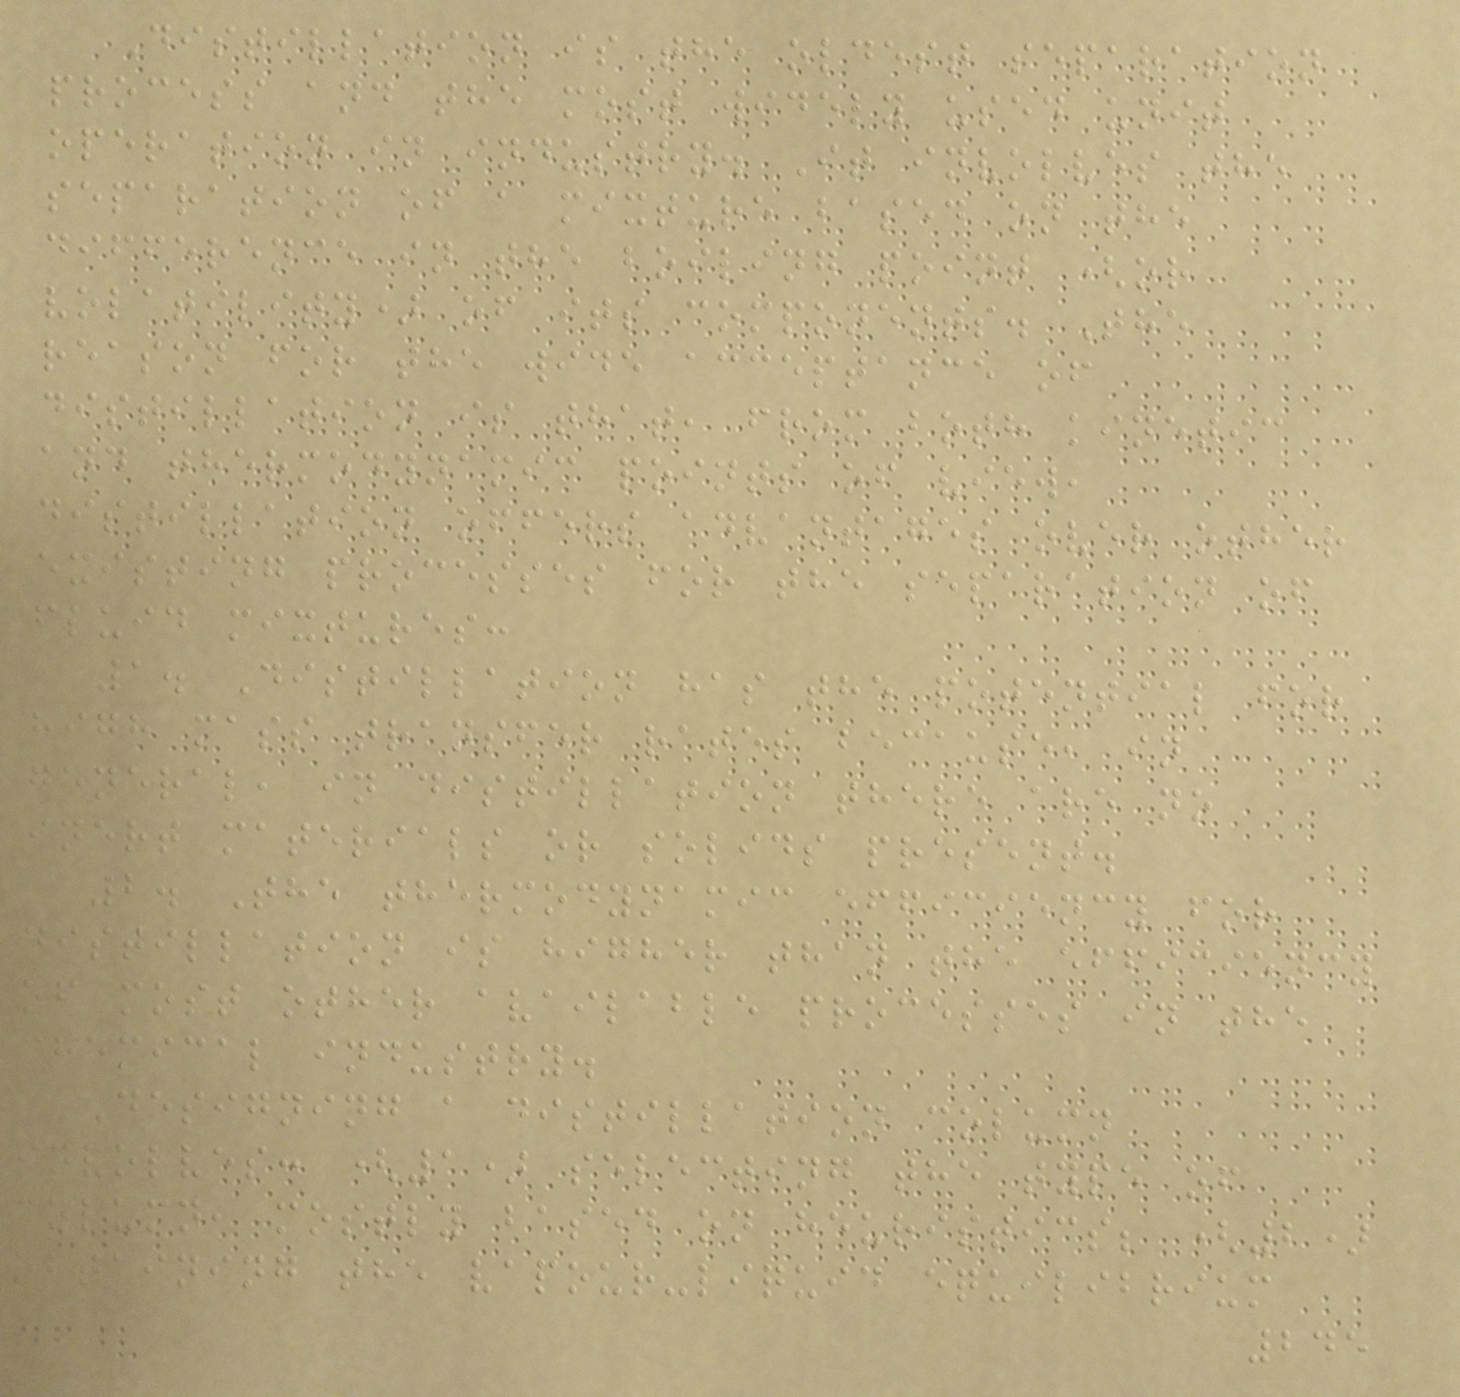Distillation is the oldest separation
process and the most widely used unit
operation in industry. It involves the
separation of a mixture based on the
difference in the boiling point (or
volatility) of its components. The
reason for the wide acceptance of
distillation is that, from both kinetic
and thermodynamic points of view,
distillation offers advantages over other
existing processes for the separation of
fluid mixtures:
1. Distillation has the potential for
high mass transfer rates because, in
general, in distillation there are no
inert materials or solids present.
2. The thermodynamic efficiency for
distillation is higher than the efficiency
of most other available processes in the
chemical industry.
Designing a distillation column
involves: (1) selecting the type of
column, mostly based on heuristics; (2)
obtaining the vapour-liquid equilibrium
245
